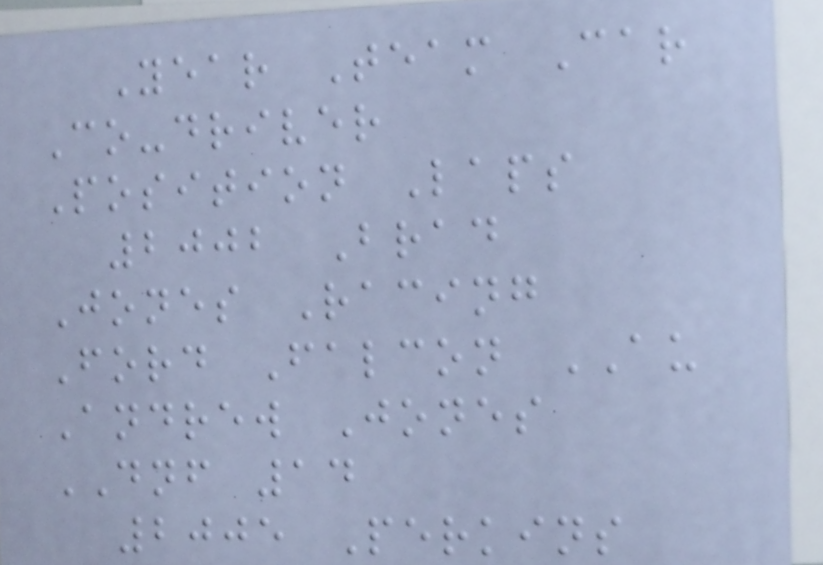Year Team Car
Co-driver
Position Laps
2002 Brad
Jones Racing
Ford Falcon AU
Andrew Jones
DNF 14
2005 Perkins
